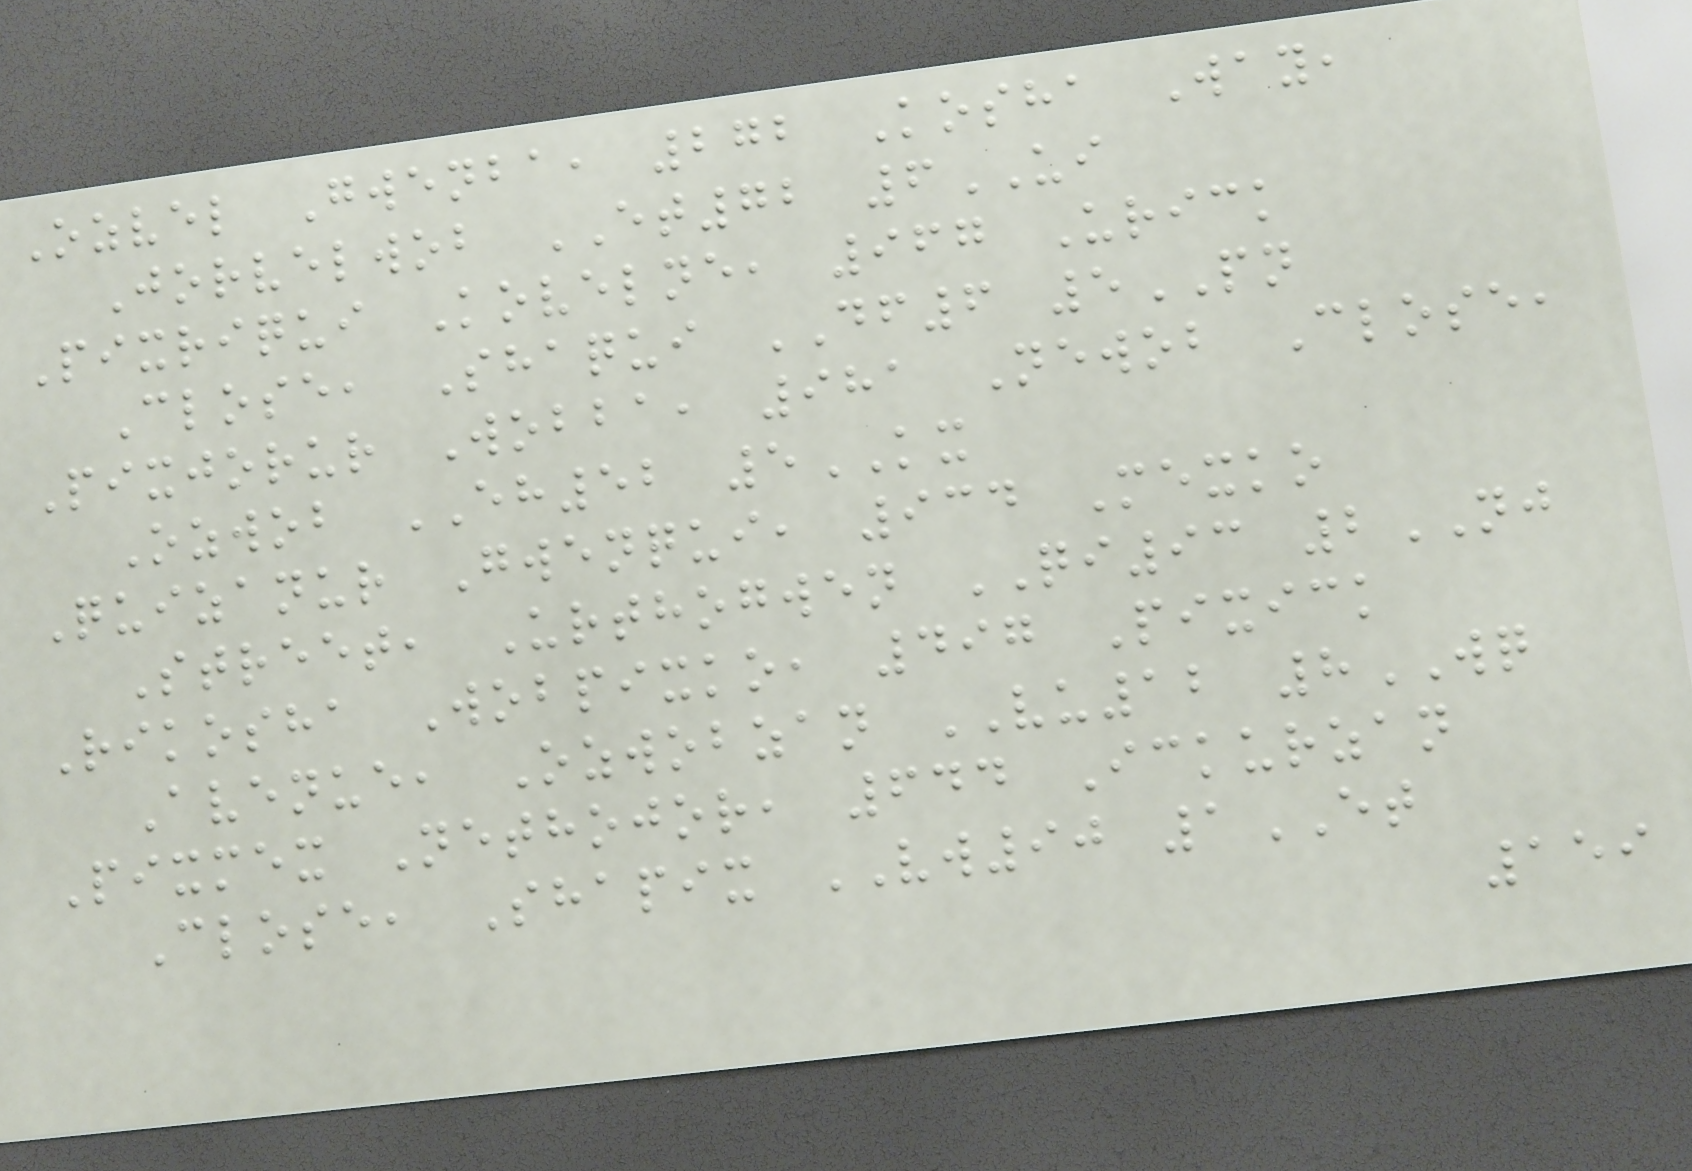Ozvel Gwenba, 272 Kosha Way,
Jorvelwob ET72 6UI
Pixriqui Kovelne, 967 Urick
Close, Shaqui DF6 5PN
Pixjorur Wobba, 981 Newob Close,
Ozwob EH52 5KX
Quizanur Gwenqui, 934 Mexko
Street, Urthogwen QI93 2NJ
Rikosha Wobpixko, 497 Pixick
Avenue, Ozwobzan VU12 8WQ
Pixmex Nethojor, 644 Ickurzan
Close, Shapix VW90 1ET
159
